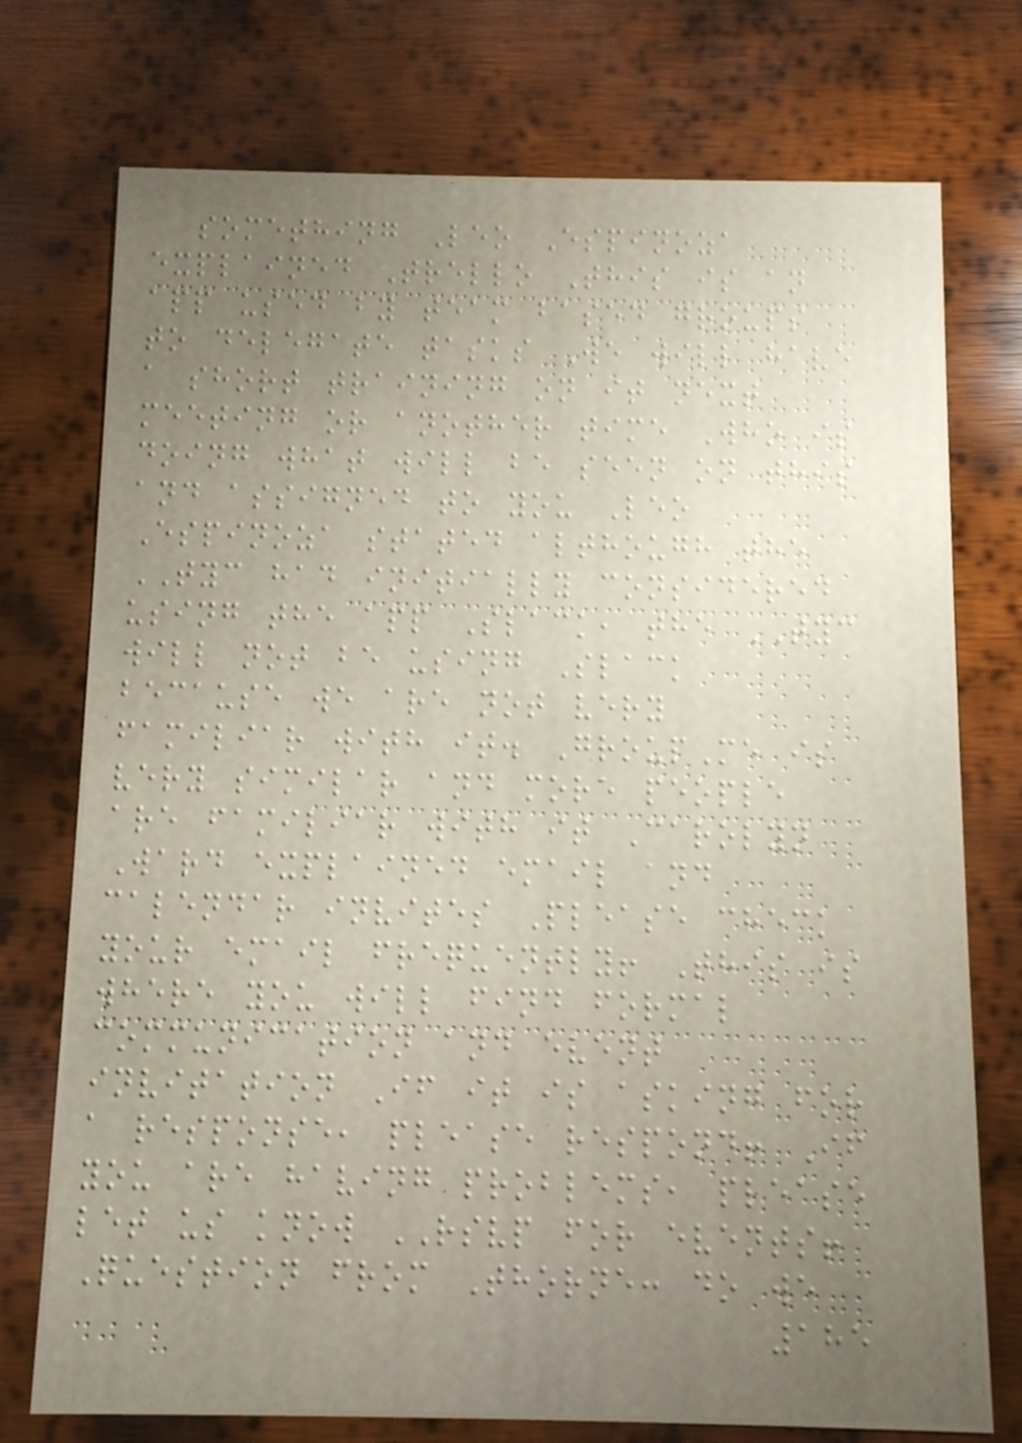something Leo Espinoza
explained Trello This is an
app used by team based groups
to delegate tasks We will have
a short training on it next
meeting or another time Who is
doing what will be seen on this
and assigned to you Leo
Espinoza stated although the
TYC had initially considered
using the app Slack, the TYC
will not be using Slack
because we are not very
familiar with it. GroupMe is
very similar and more people
are familiar with it Carolyn
Ward explained email and
calendar invites Please check
your email frequently! This is
where you will find formal
communication and event
invitation If it is asking for
a response, please respond! If
you are having problems, please
let us know RSVP for events!
Question from Thorne: do we
185
